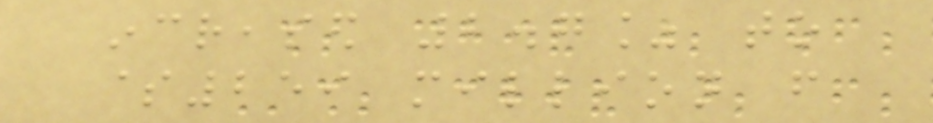increased 2.7% to
$259 million from
